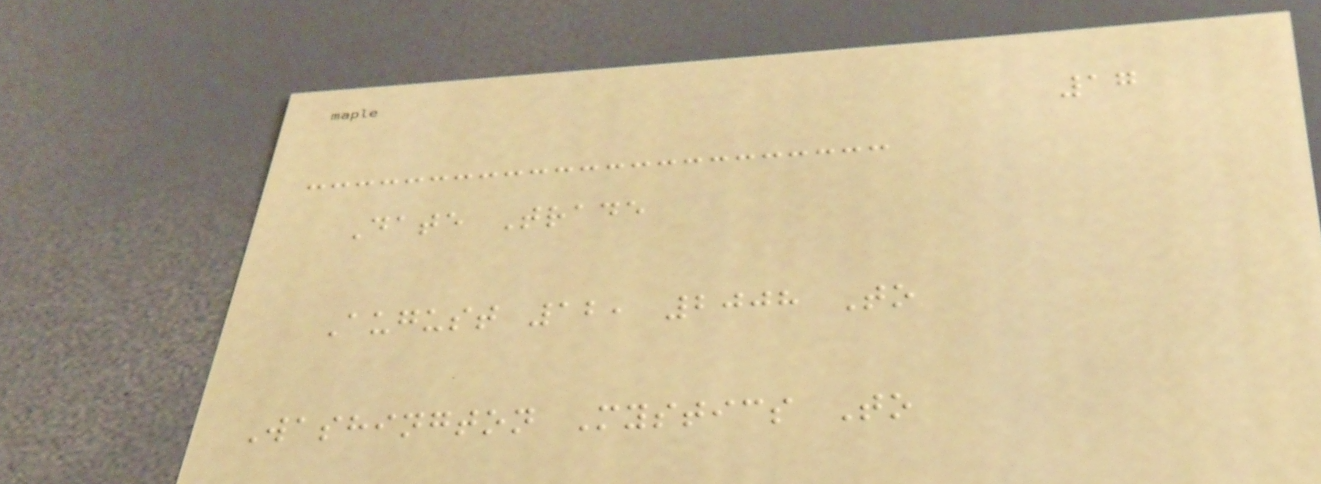17
Date Trade
August 12, 2008 To
Washington Mystics To
